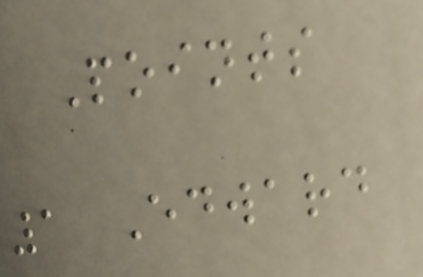Points
1 Edward
